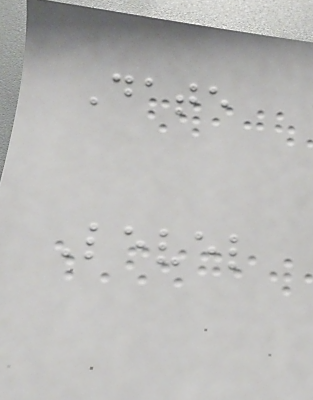Date
Level
